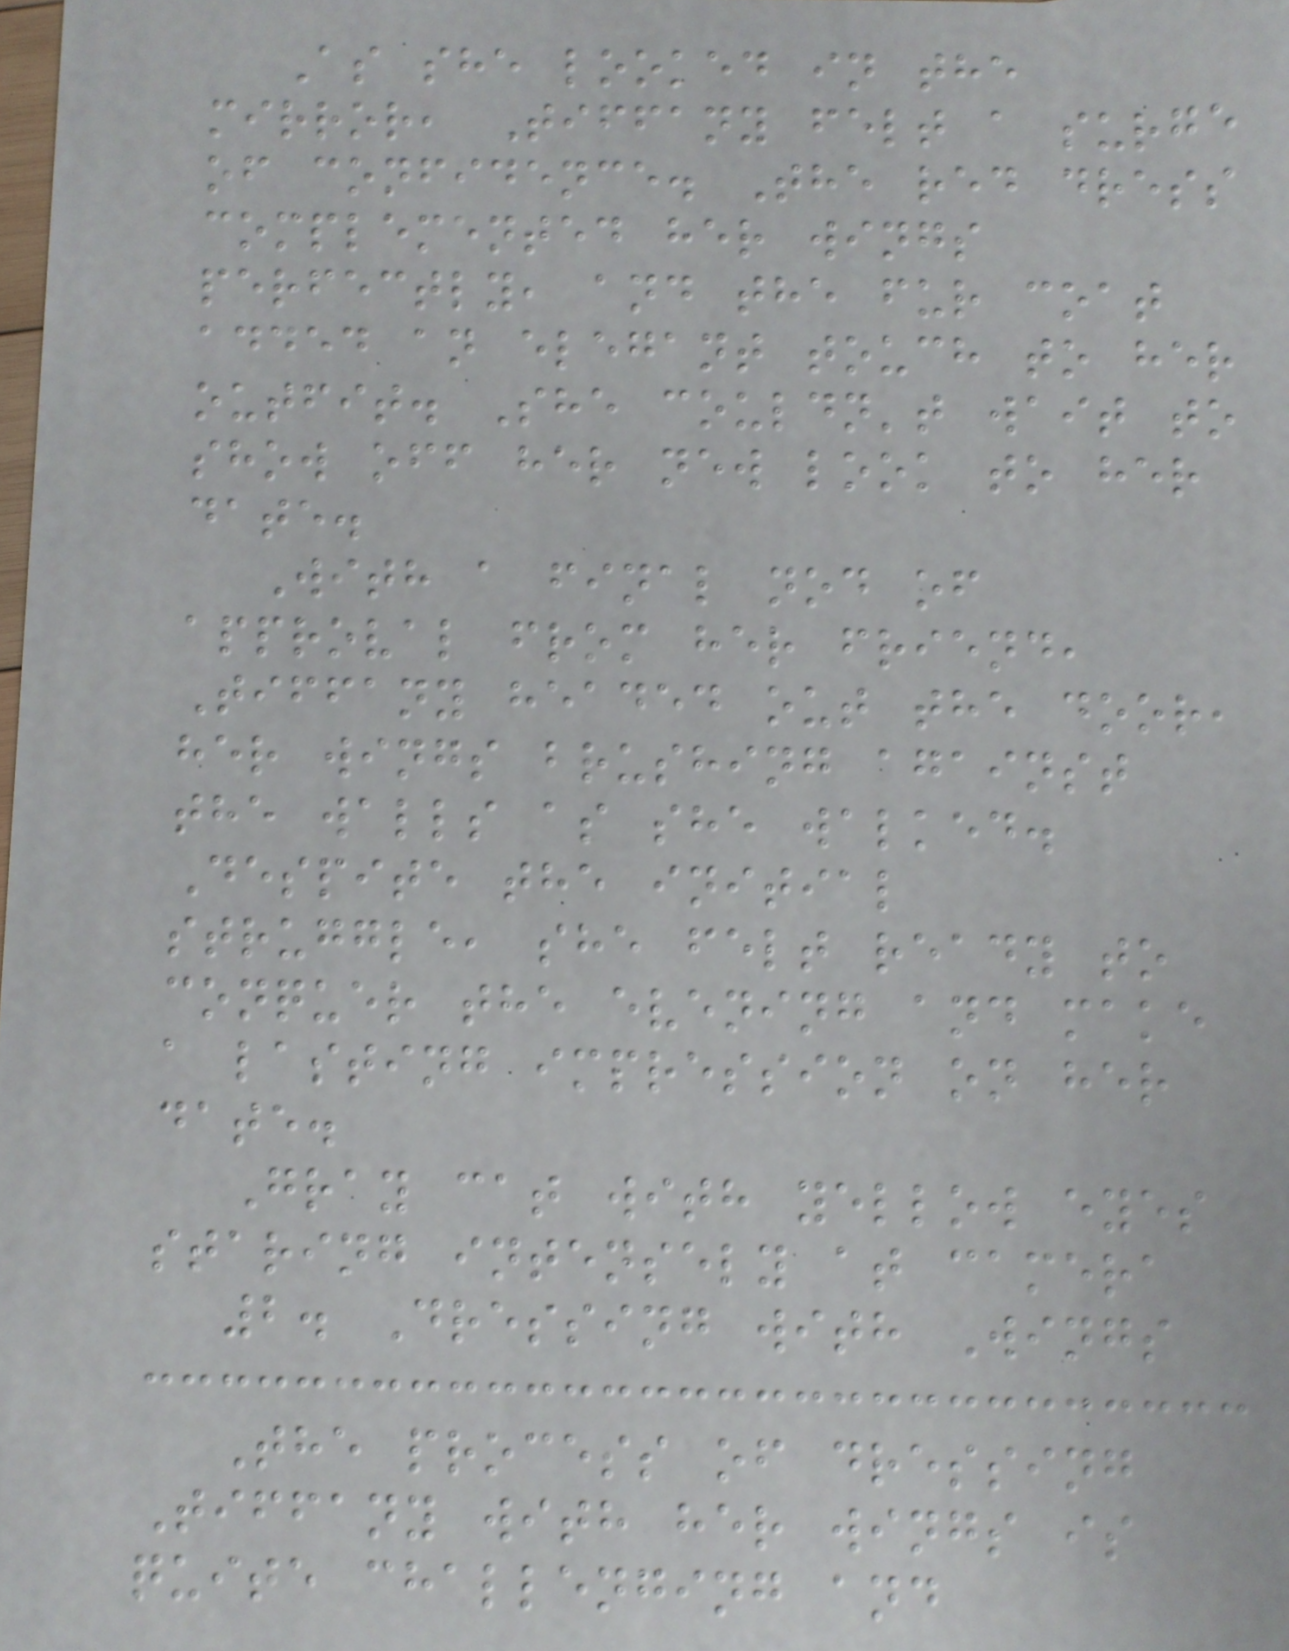As she looked in the
mirror, Tiffany felt a surge
of confidence. The red dress
complemented her wings
perfectly, and the fur coat
added an elegant touch to her
outfit. She couldn't wait to
show off her new look to her
date.
With a final nod of
approval from her friend,
Tiffany headed out the door,
her wings brushing against
the walls as she walked.
Despite the initial
struggle, she felt ready to
conquer the evening and make
a lasting impression on her
date.
Gray cat with yellow eyes
staring intensely at camera
2. Dressing with Wings
The process of dressing
Tiffany with her wings is
quite challenging and
